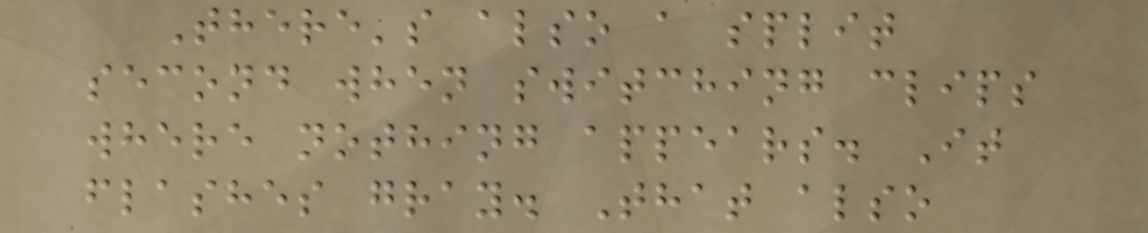There's also a split
second when switching clips
where nothing appears. It
flashes gray. That also
